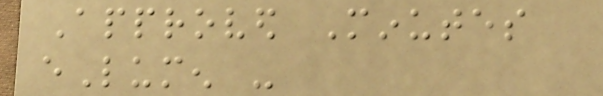Approved Minutes
eLumen -
